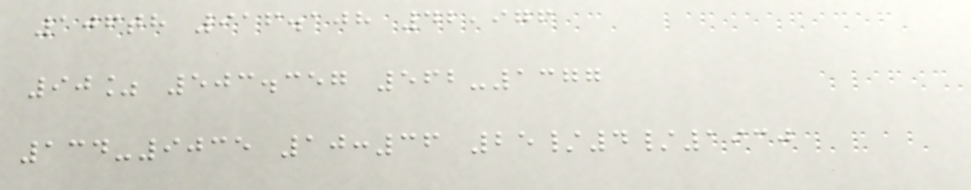106th 916.108 42,976
90% 503.357 562-1377
134-9035 10:36 25/4/1930
